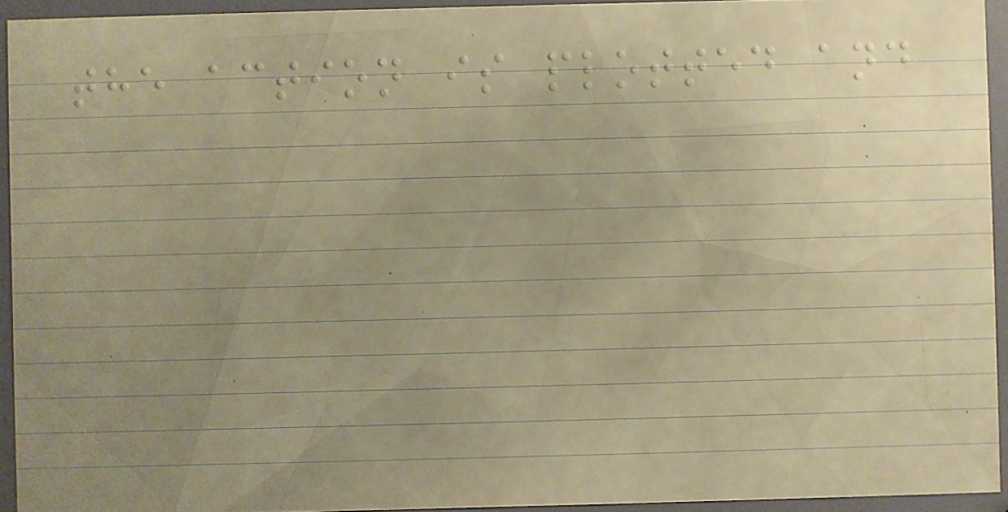the action is plotted and
